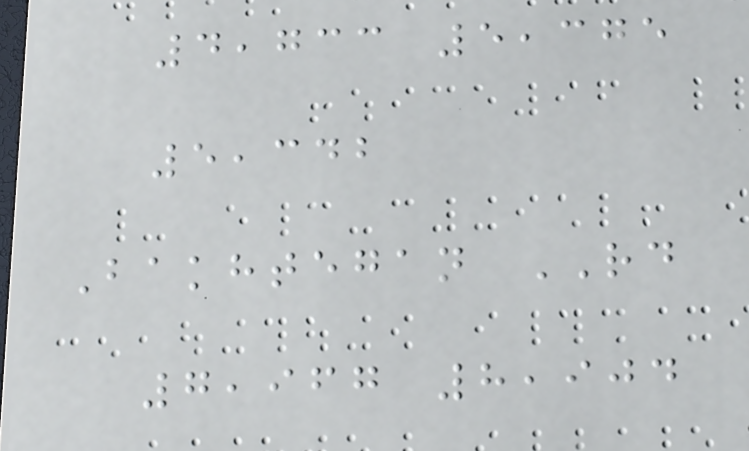4,733 5,375
5,342
Bakhtegan RD
7,967 8,904
